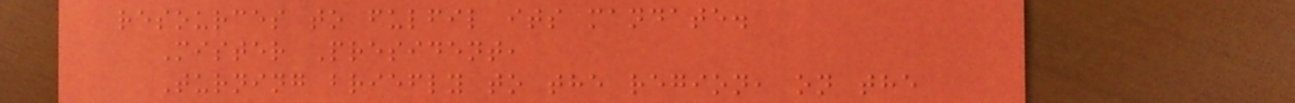resources to fulfil its mandate.
Mister President,
Turning briefly to the region, on the
